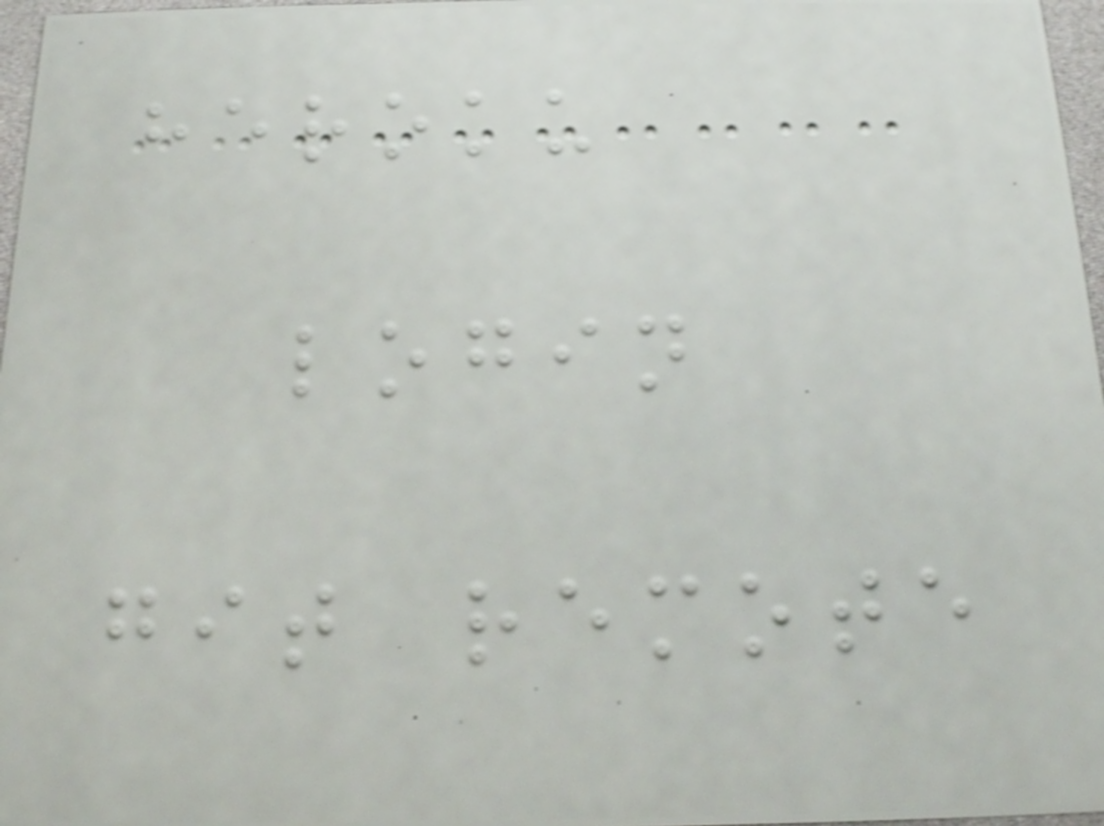heroku
login
git remote
